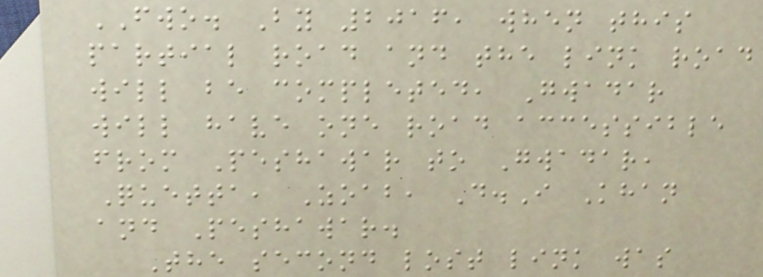FWO. By 2016, when this
partial road and the link road
will be completed, Gwadar
will have one road accessible
from Peshawar to Gwadar,
Quetta, Zoab, D.I Khan
and Peshawar.
The second lost link was
